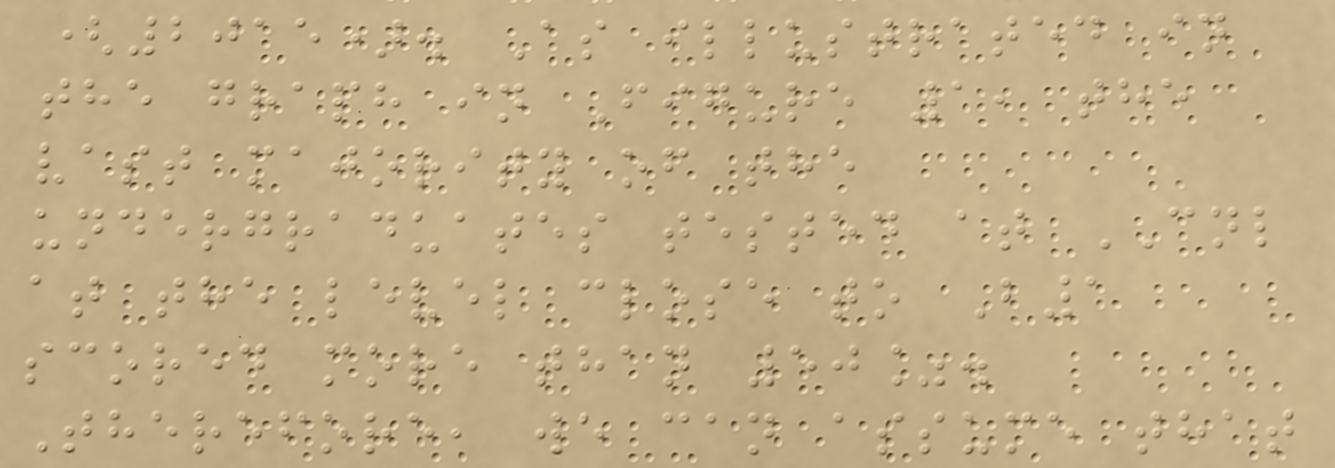(2015). As illustrated in
the graph in Figure 1, the
vast majority of the
undergraduates tested at CNL
at the level close to B1
scored more than 50%.
Therefore, we can assume that
